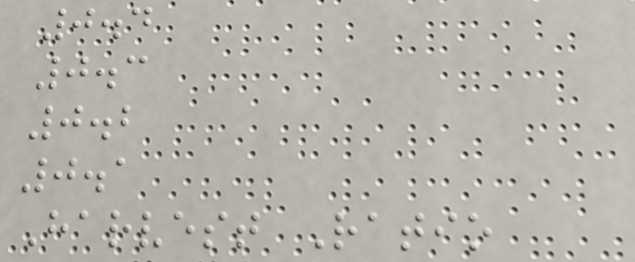0.4
0.3
0.2
0.1
Harvest Ratio
